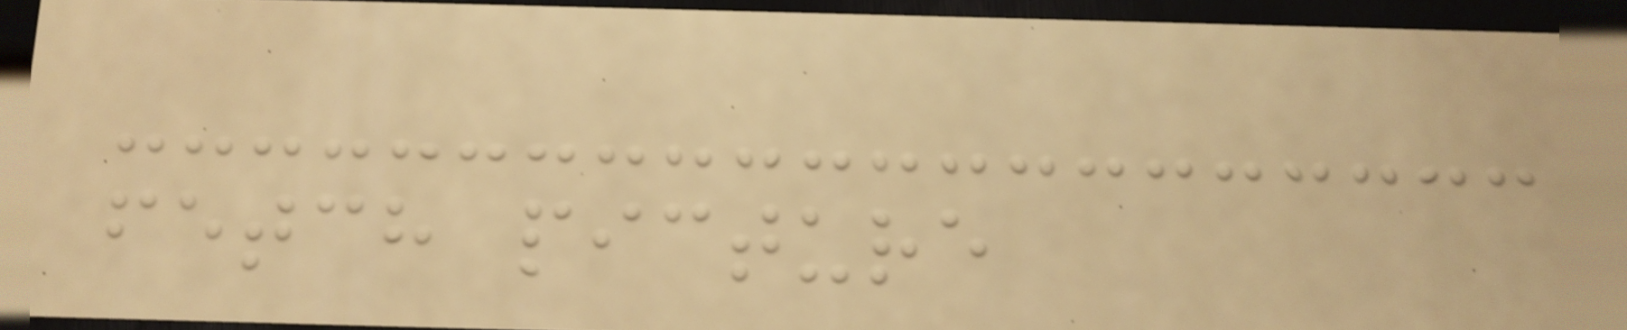fetch picture
